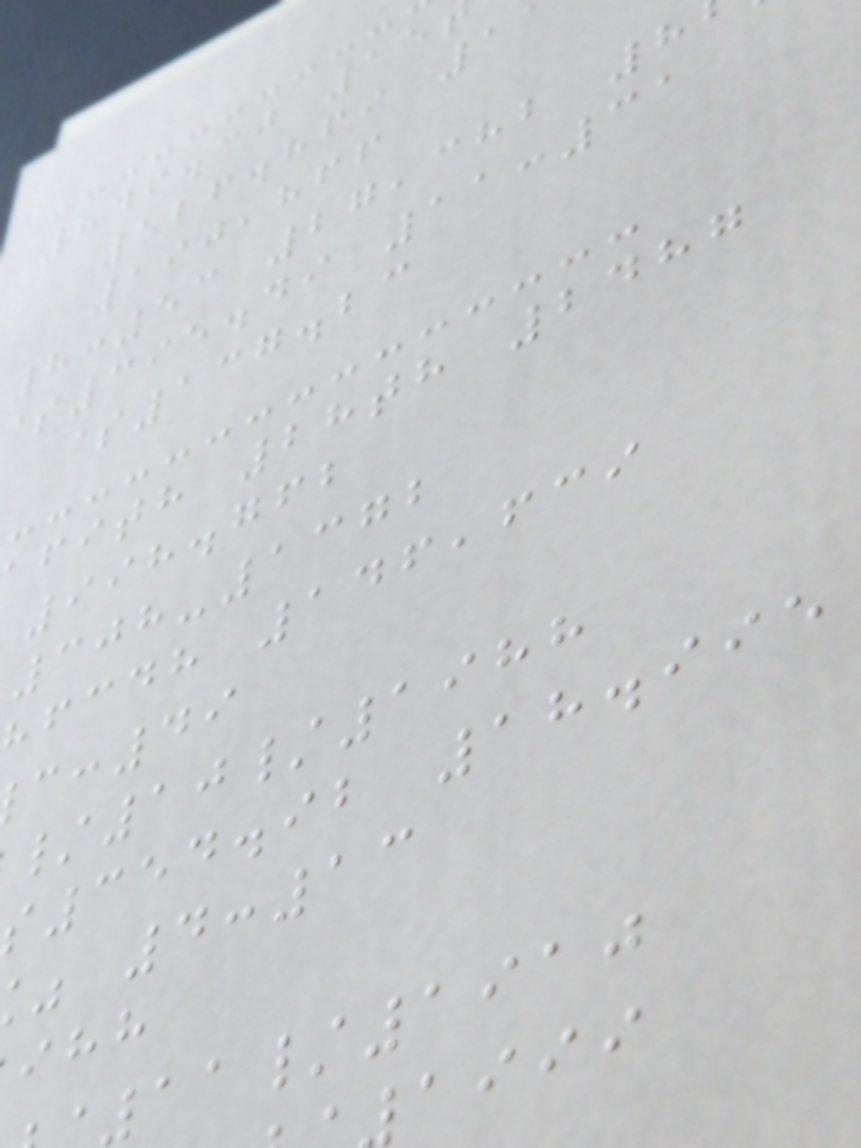849.30 15
526.869 1
190,866
8:53 27,382 8
395.49 11:31
$137.23
fith 28th 2487
998.762
308-1372
fcdh 146,639
:49
/10/1988
354.92 18.995
4:13
11/1910
aiii
